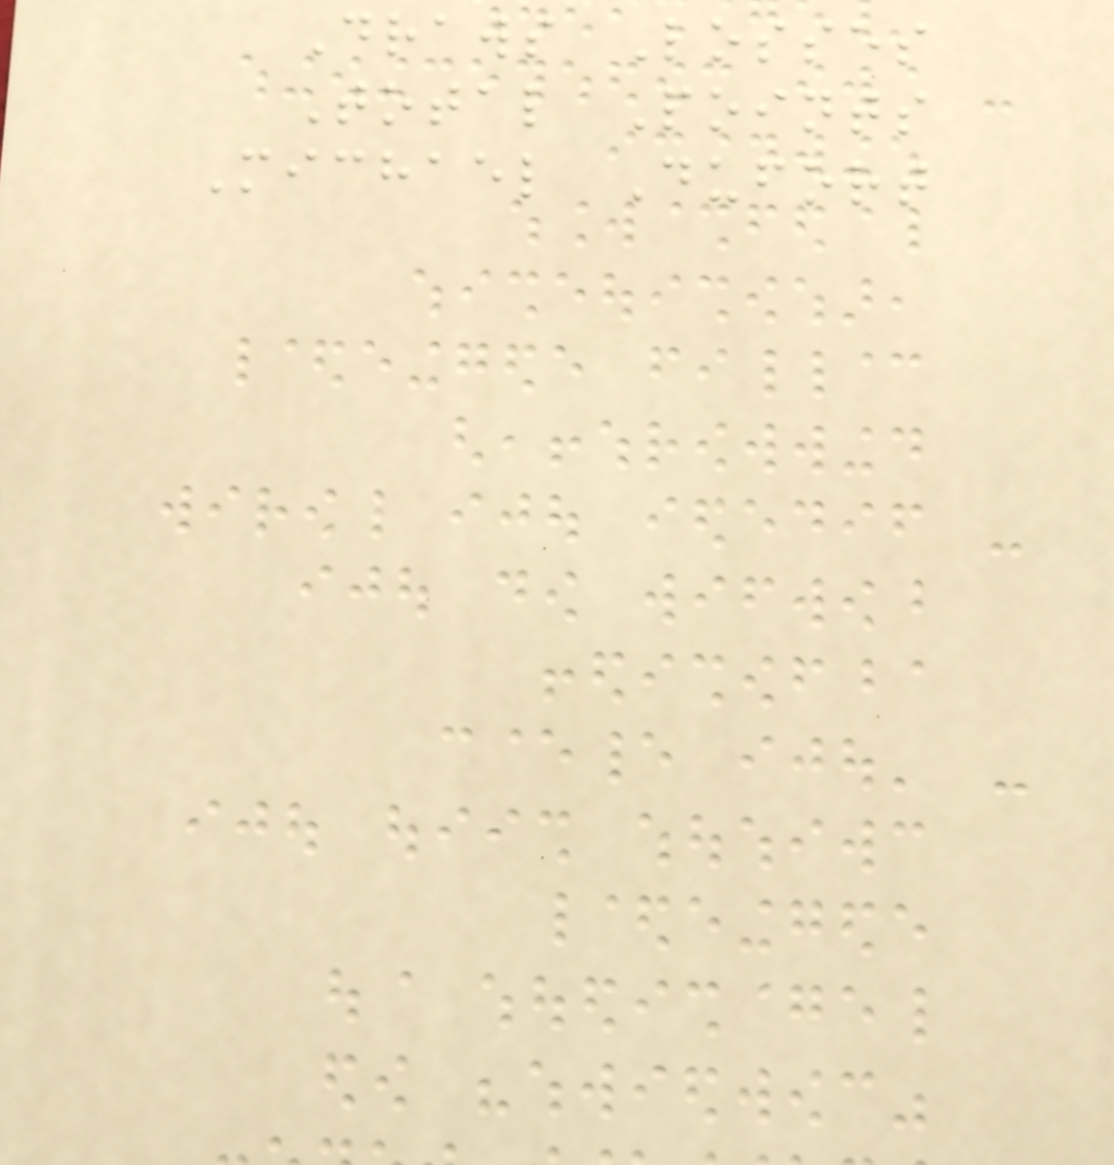Draws Losses
Total Points
Michael Dufort
